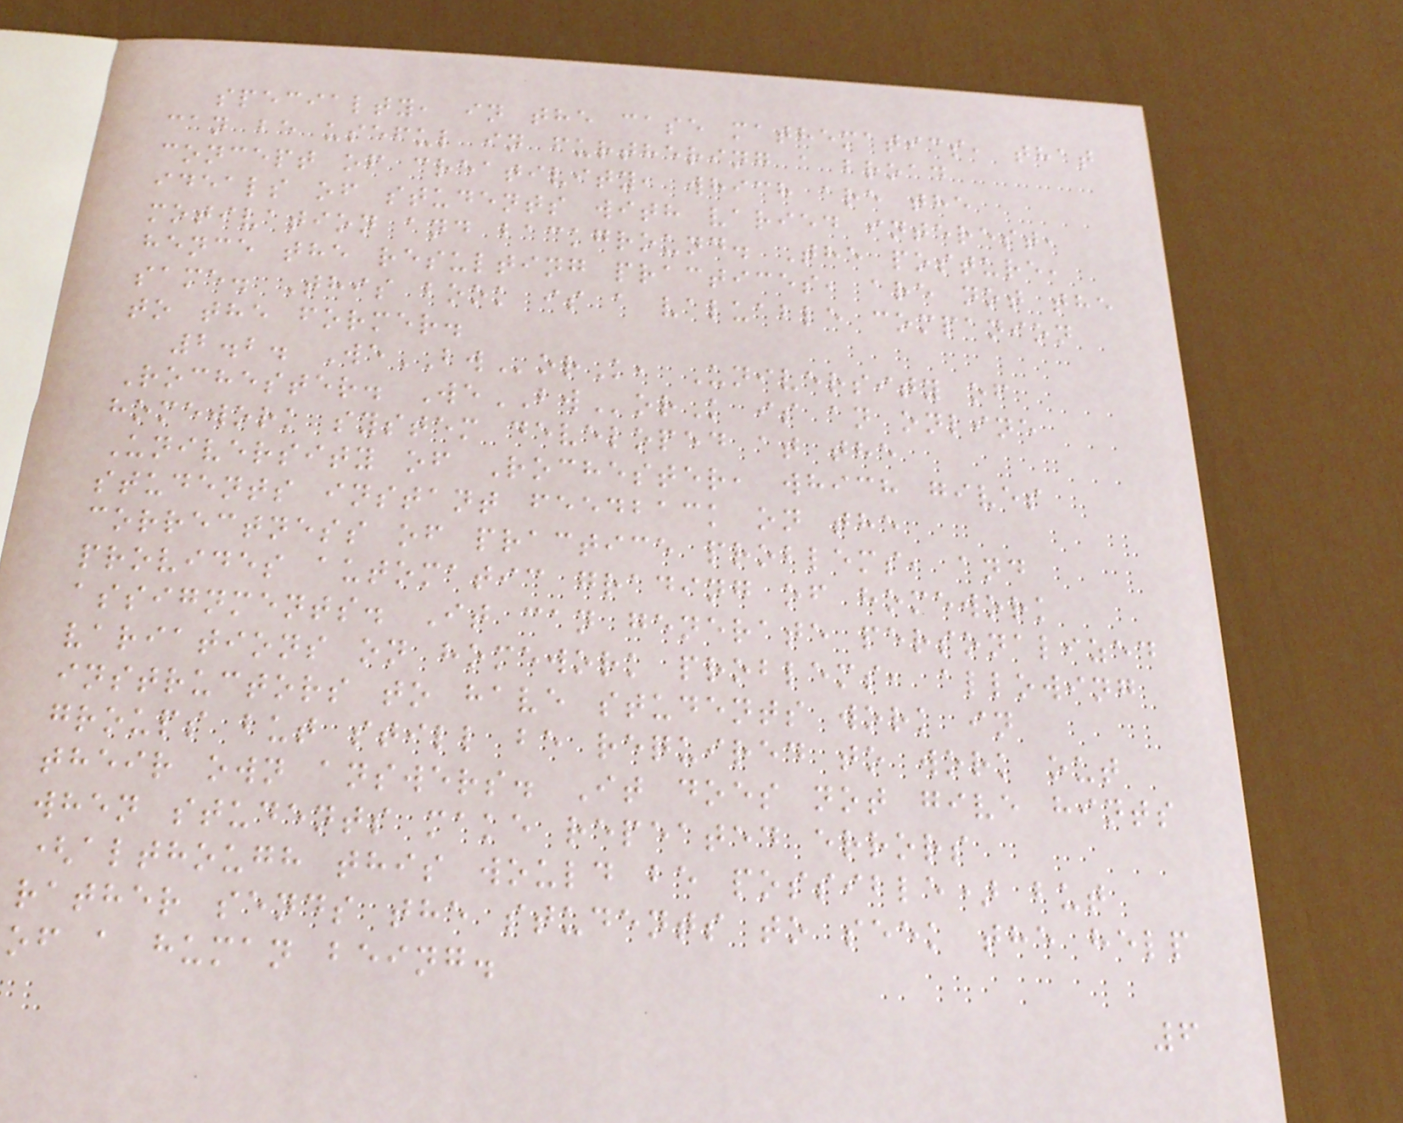specialty, in the case mathematics, that
can be useful in furthering a broad
concept of creativity, which are the
ideals of students with varied interest,
motivation and background. The posture,
hence the resulting practices, are not the
same. This book is a valuable companion
to the former.
2.2. WeBWorK, University of
Rochester. WeBWorK is an online
homework system developed at the
University of Rochester, which gives
students instant feedback on the
correctness of practice problems, and
provides automatic grading of homework
assignments. It can generate personalized
variations on homework problems, allowing
instructors to have students work in
groups but still be required to work out
their own answers. It does not give hints
when students make repeated errors
(although this would be possible) but
rather sends the students to seek the help
of a human being.
6
